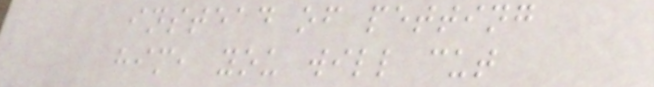instead of petting
him, you will cut
